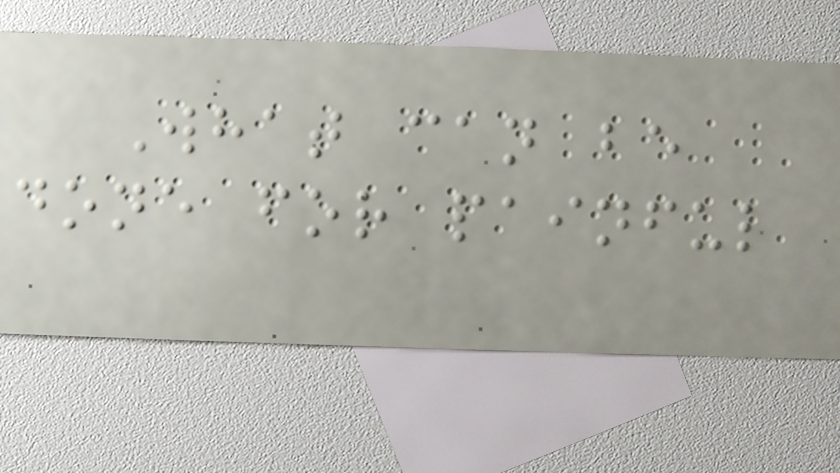What can be
done for painful
